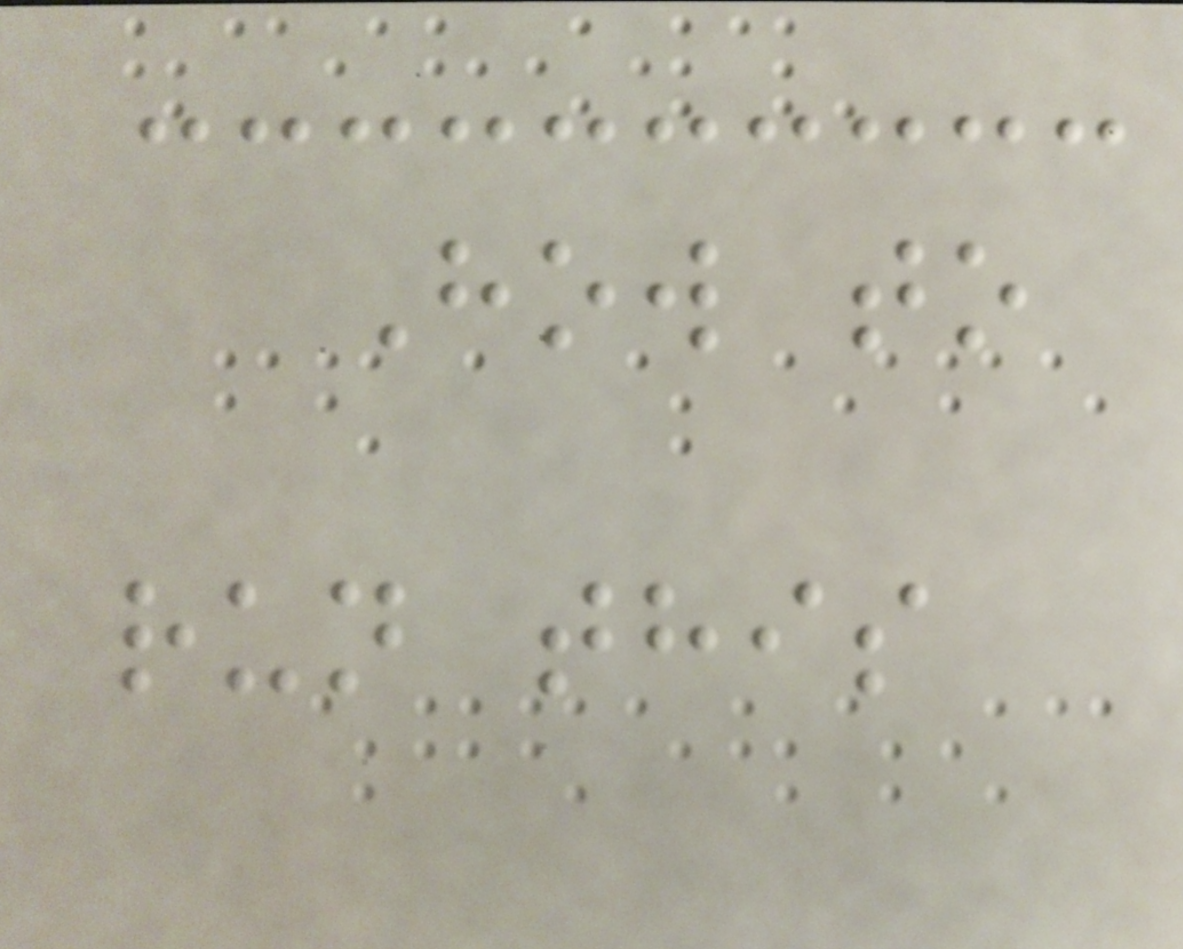How to
run this
